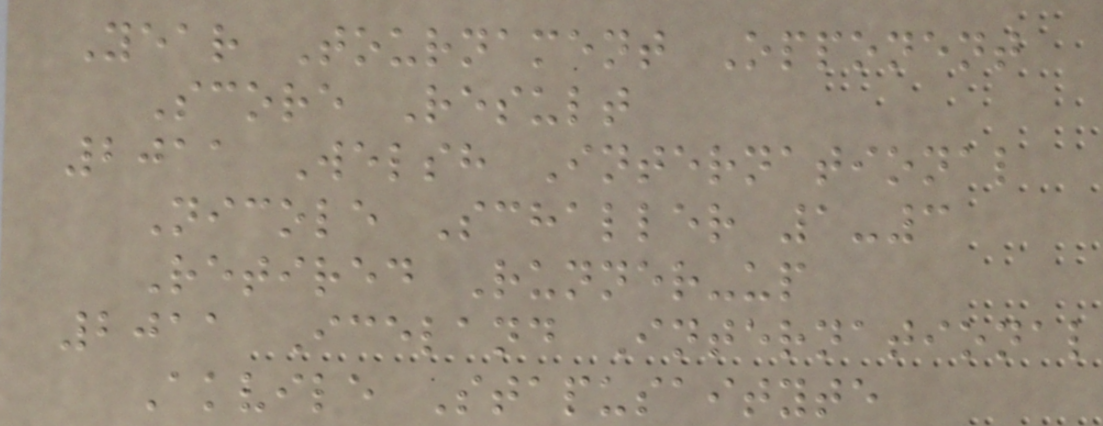Year Tournament Opponent
Score Result
2011 Welsh International
Nicole Schaller 1-3
Retired Runner-up
2011 Iceland International
Akvile Stapusaityte
